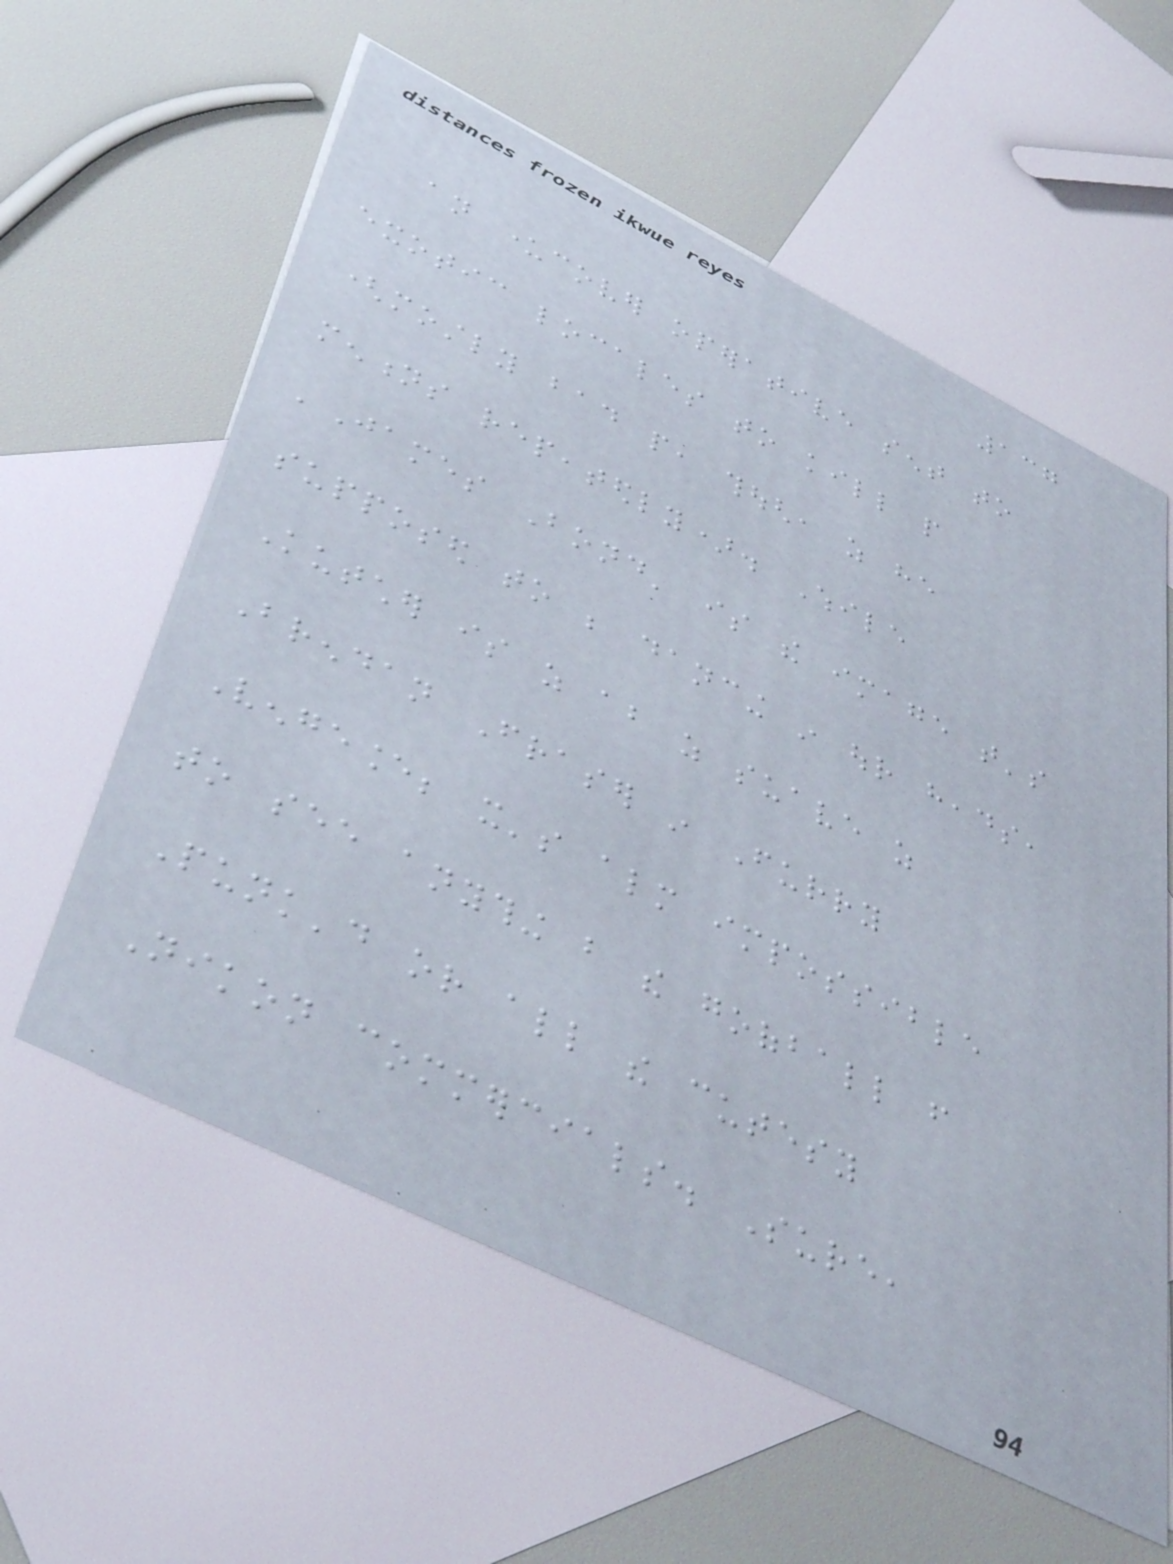137
an undercover operative sent to
exotic locales to kill people
(mostly bad people, though, as he
mentions repeatedly). While
'James Bond' is the image that's
supposed to be dancing in our heads,
Kutcher is as about as suave as
Brendan Fraser in Furry
Vengeance; it's almost impossible
to see anything but the goofball from
Punk'd or all the cutesy
Nikon commercials. Sure,
